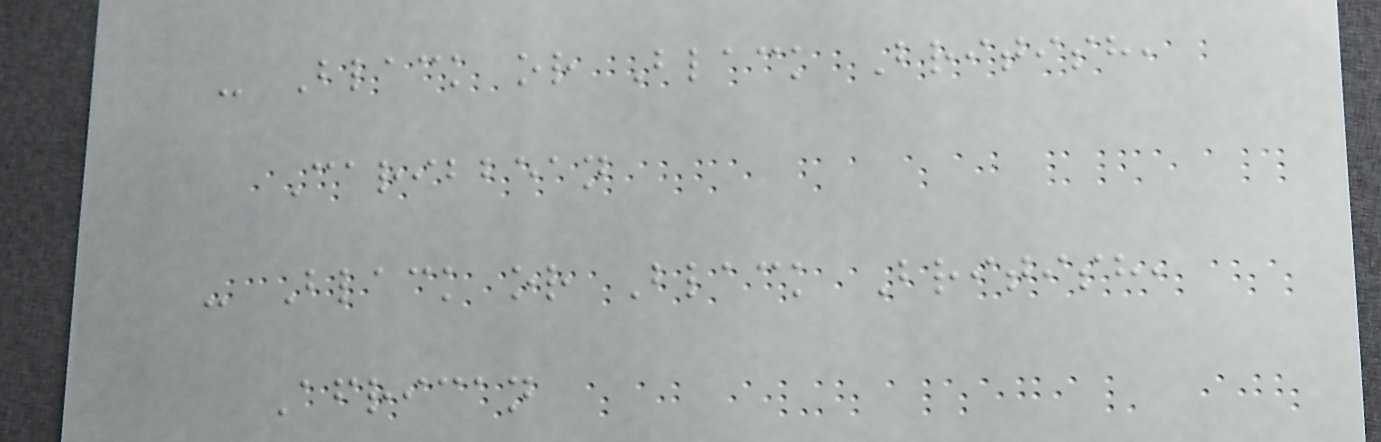- Black or Black British,
Caribbean
- Black or Black British,
African
